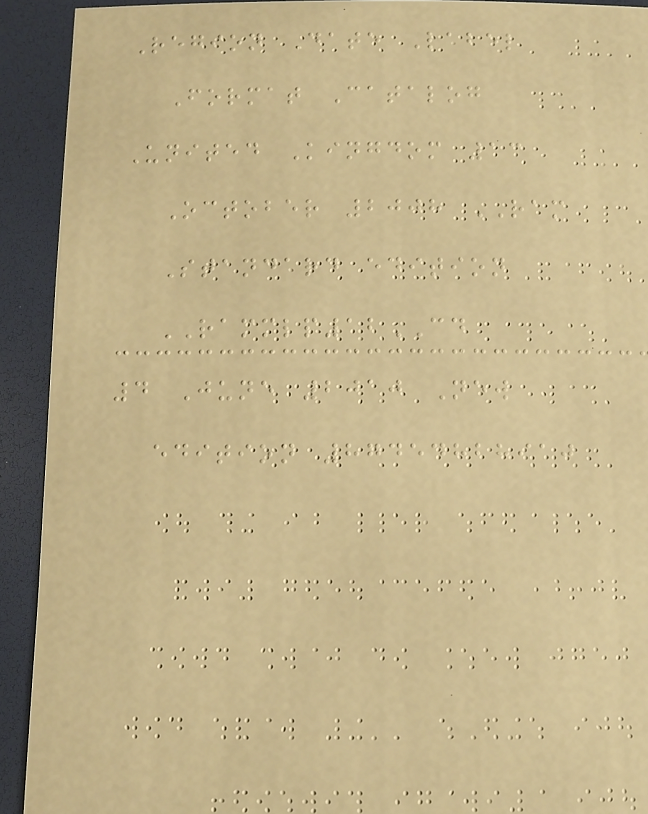Region Date Label
Format Catalog
United Kingdom 13
October 2008 RAM
Standard edition
RAMMLP12CD
4 June 2010 New
edition 87454828910
